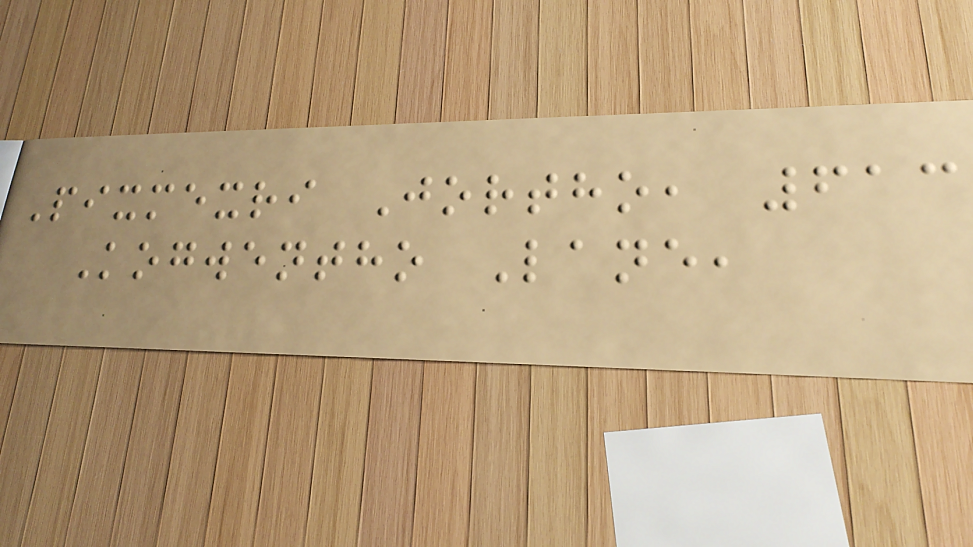Pixmexri Jortho, 613
Kogwentho Lane,
